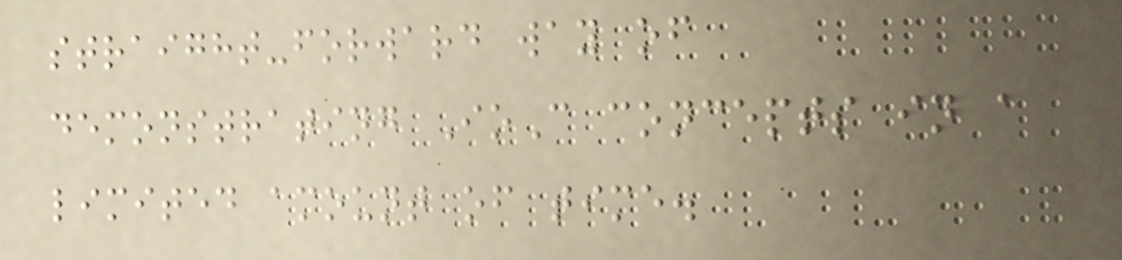straight-forward way of
demonstrating IoC concepts in a
limited amount of time.
